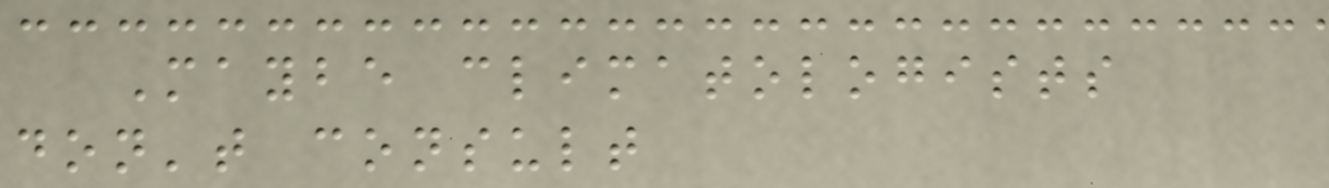Maybe climatologists
don't consult
